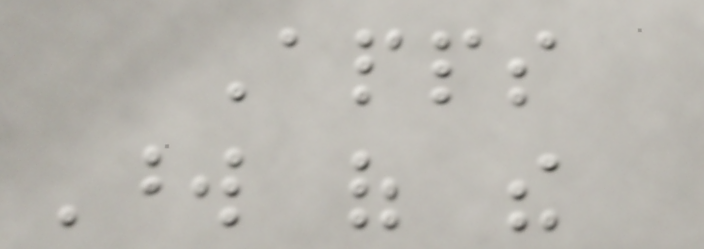Apps
Word of the
